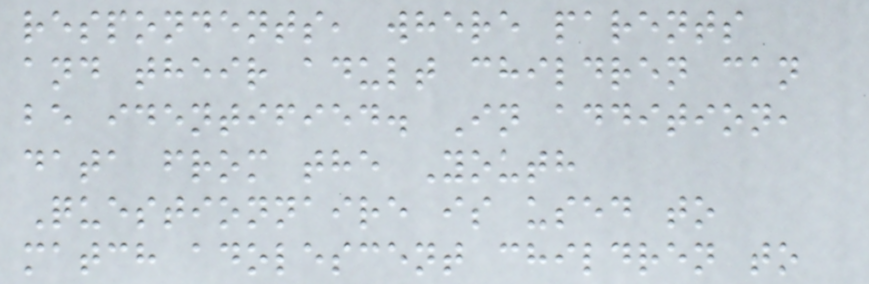respondents, where parents
and their adult children can
be identified. In addition,
data from the Youth
Questionnaire is used to
match adolescent children to
